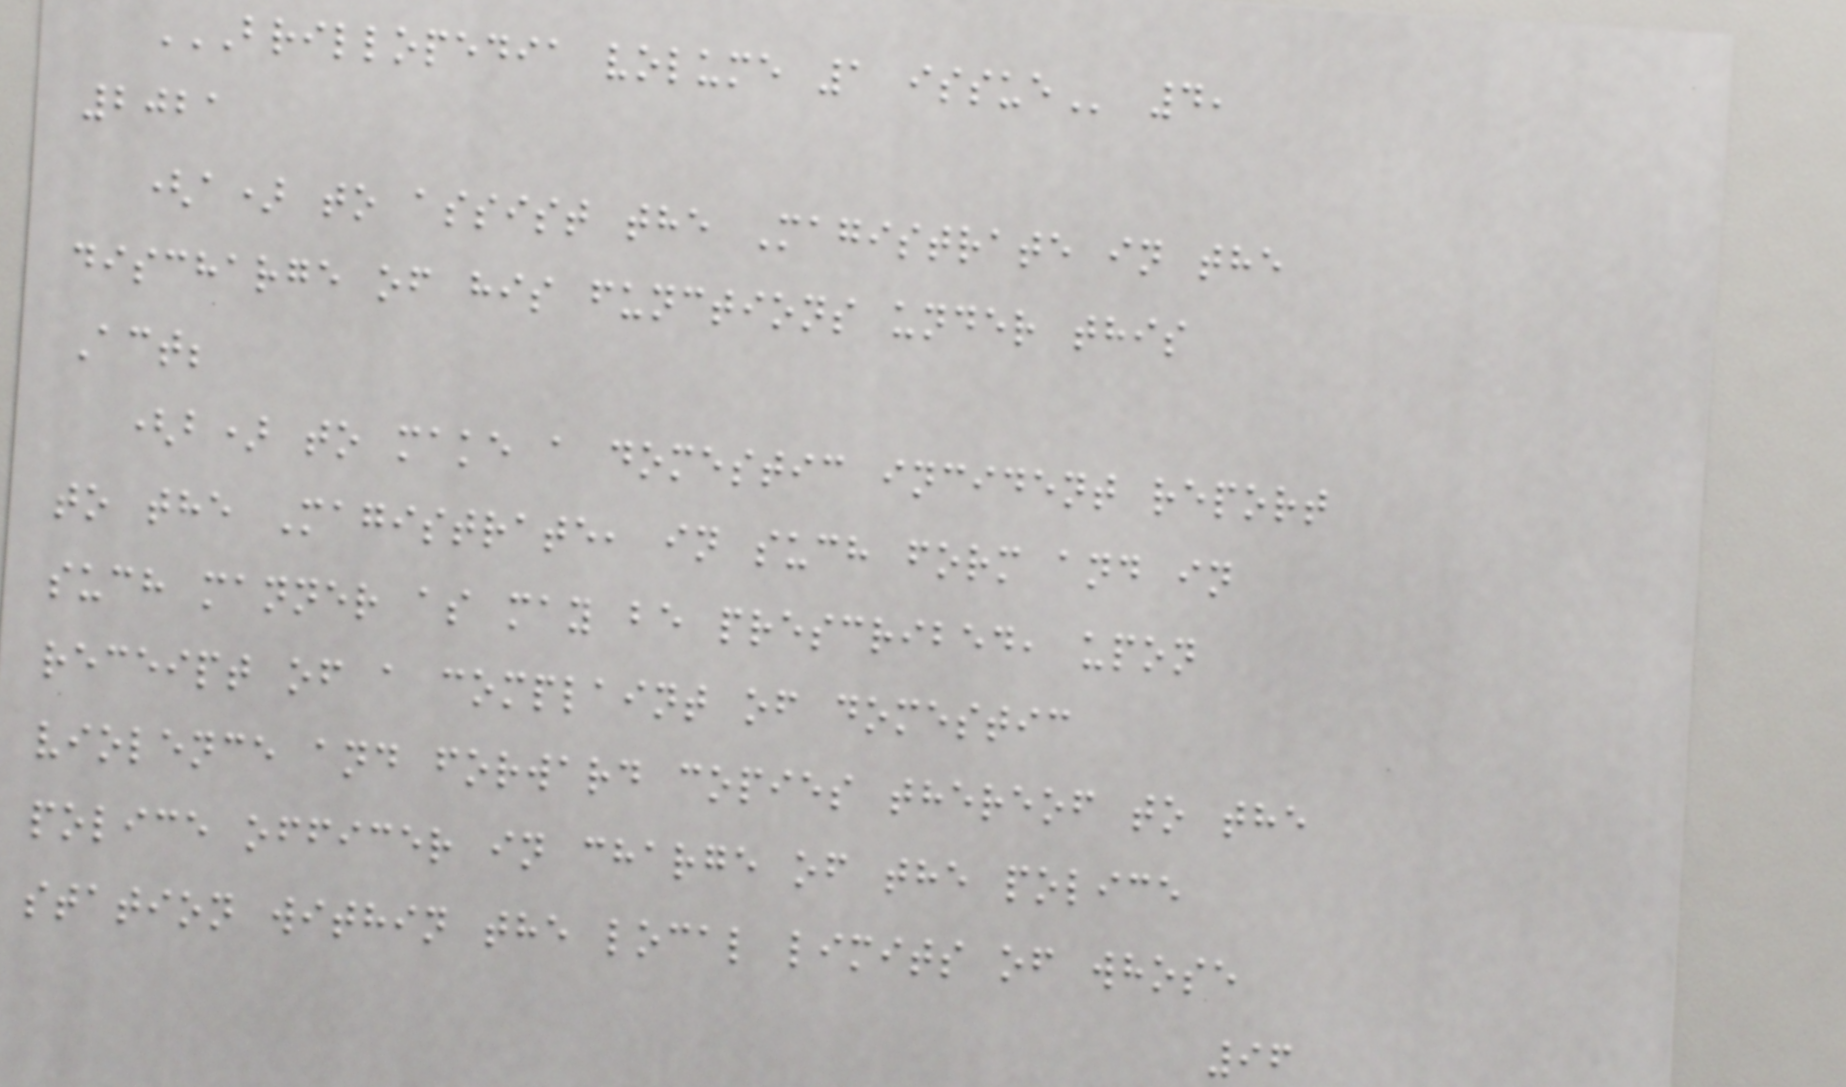BRILLOPEDIA VOLUME 1 ISSUE 4,
2021
(a) to assist the Magistrate in the
discharge of his functions under this
Act;
(b) to make a domestic incident report
to the Magistrate, in such form and in
such manner as may be prescribed, upon
receipt of a complaint of domestic
violence and forward copies thereof to the
police officer in charge of the police
station within the local limits of whose
96
